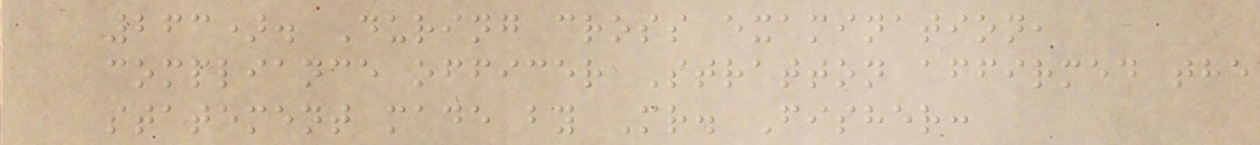263). During cross examination,
compliance officer Stratton affirmed the
statement made by Mr. Fisher:
